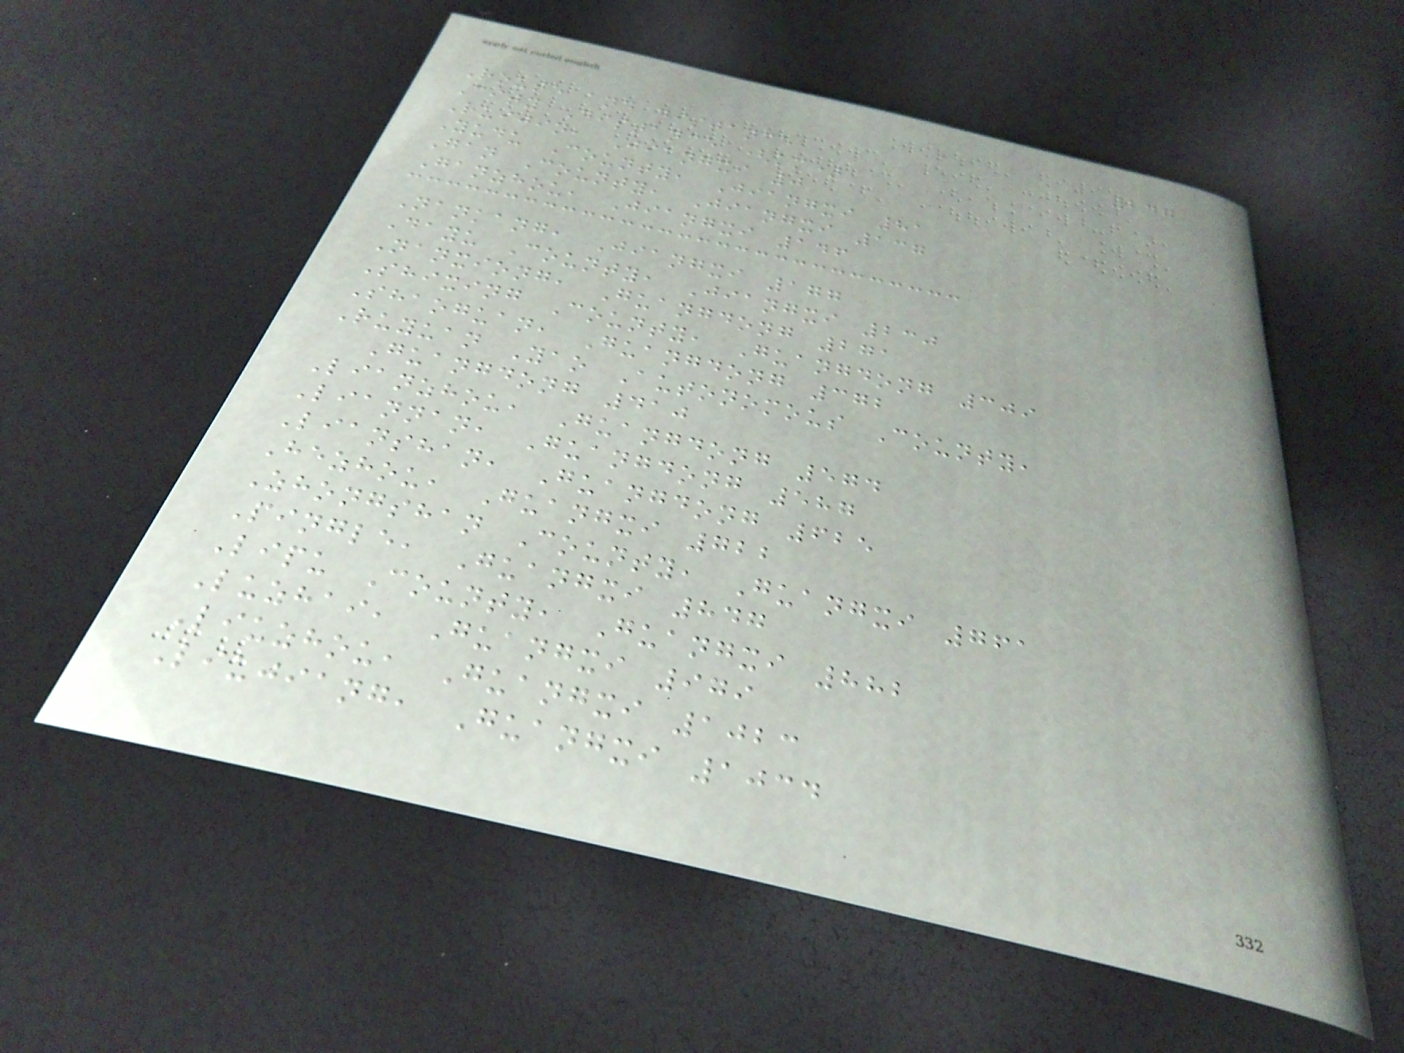247
Route and distance
City Distance (km)
Ruijin, Jiangxi 0
Yudu County, Jiangxi 81
Gan County, Jiangxi 137
Ganzhou, Jiangxi 146
Nankang, Jiangxi 177
Dayu County, Jiangxi 230
Nanxiong, Guangdong 271
Shixing County, Guangdong 309
Shaoguan, Guangdong 372
Ruyuan Yao Autonomous County,
Guangdong 410
Lianzhou, Guangdong 574
Liannan, Guangdong 587
Lianshan, Guangdong 625
Hezhou, Guangxi 722
Zhongshan County, Guangxi 761
Pingle, Guangxi 847
Lipu County, Guangxi 882
Luzhai, Guangxi 979
Liuzhou, Guangxi 1023
Liujiang, Guangxi 1034
